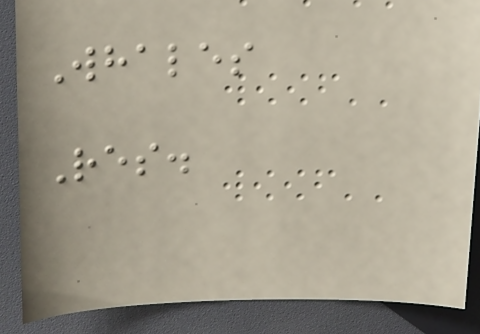Whales
Res.
